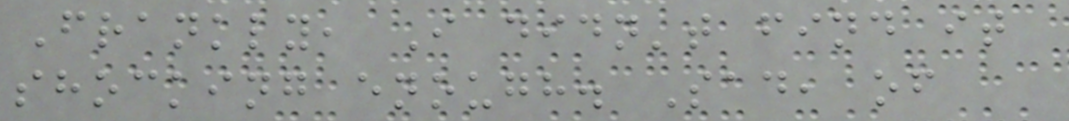Frankly, I didn't find it
shocking enough. Sad, of
